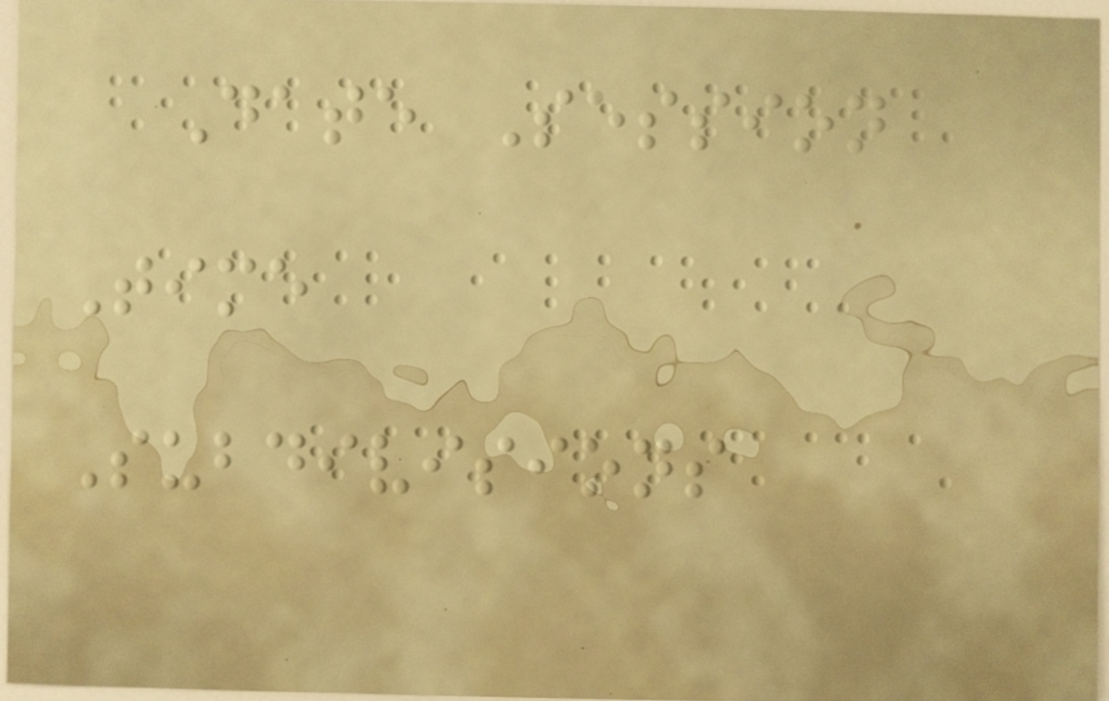Date Session
Time
Subdivisions
